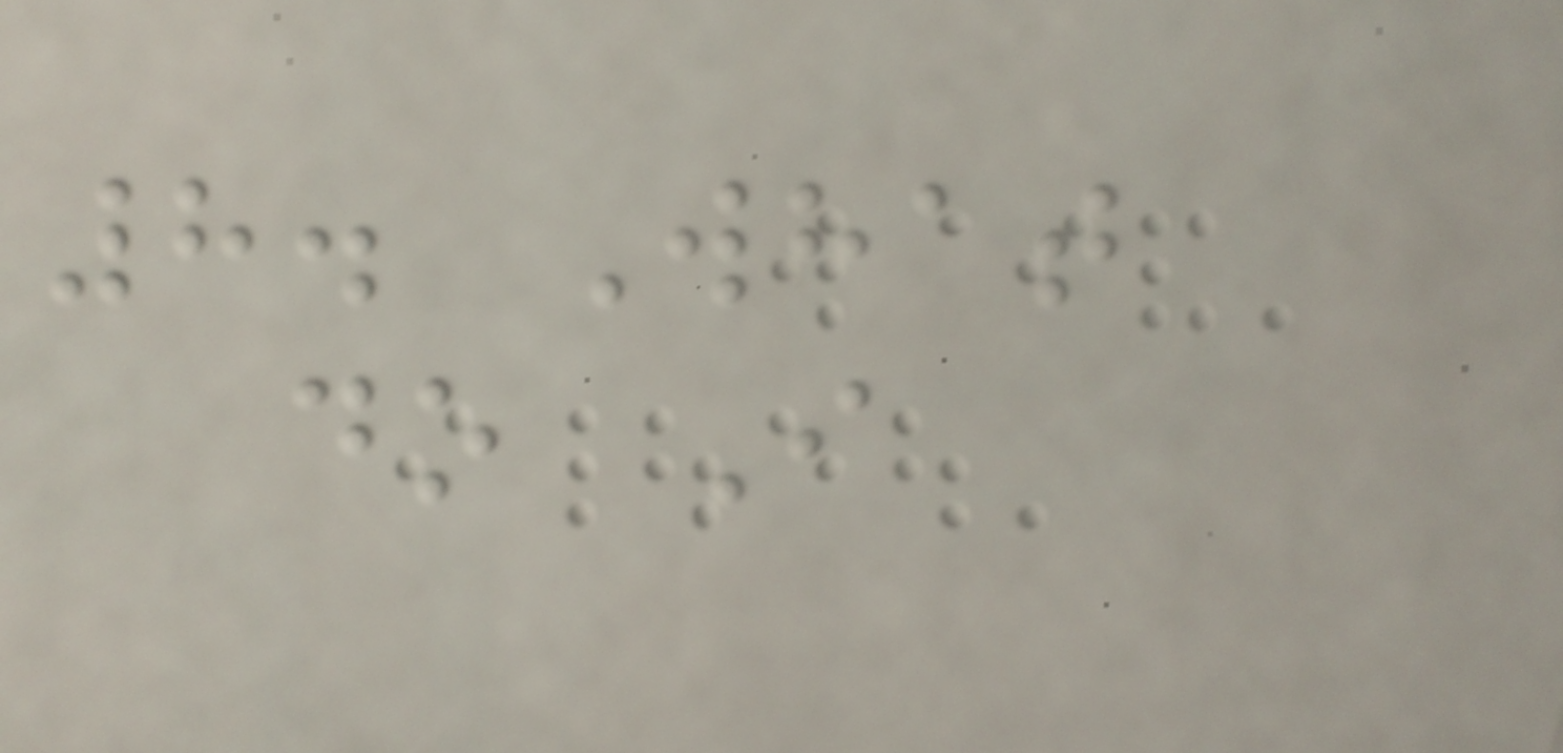8. What
do I
